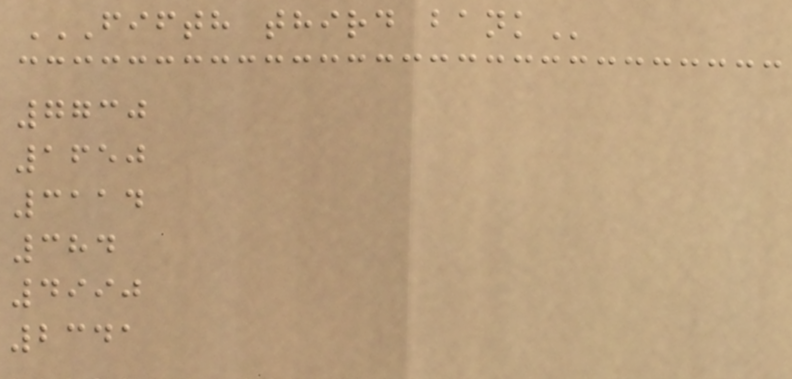FIFTH THIRD BANK
7730
1650
3114
384
4990
2341
